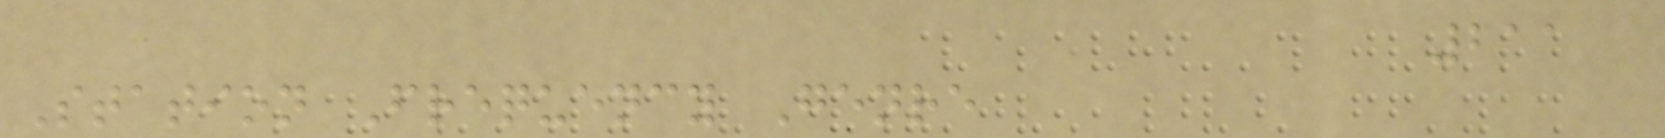211
Station Frequency Genre
